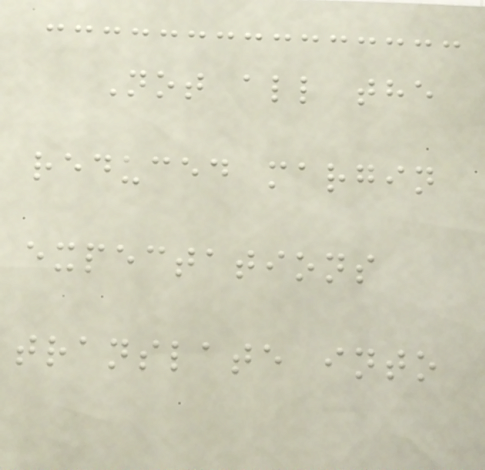Not all the
reduced margin
expectations
translate into
